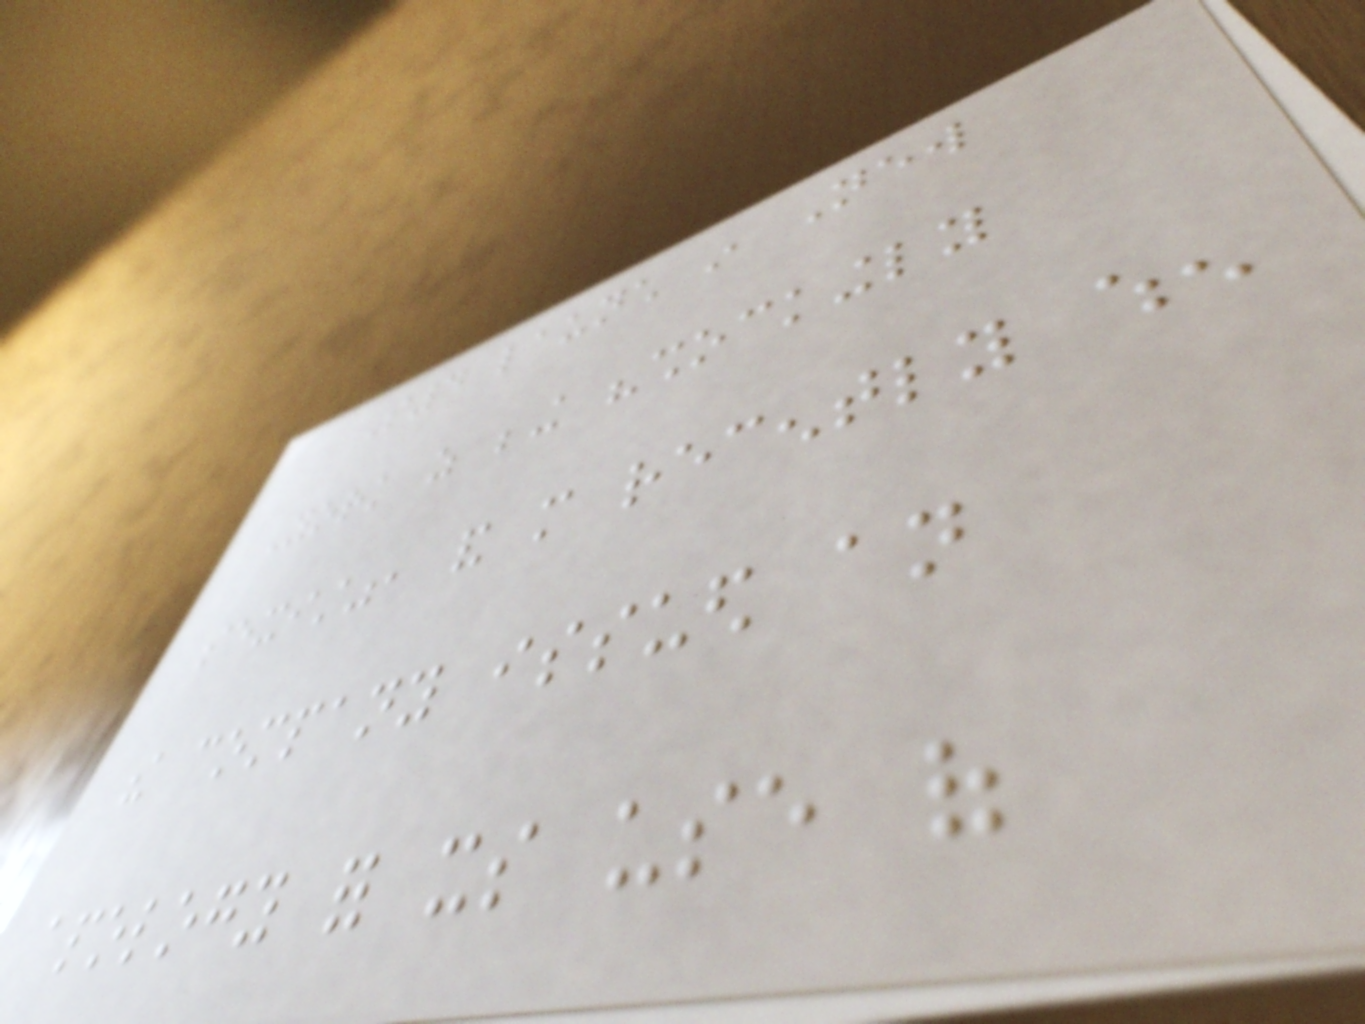S4 launch in New
York as being "shockingly
sexist", and more recently when
the company issued an
apology for its use of
